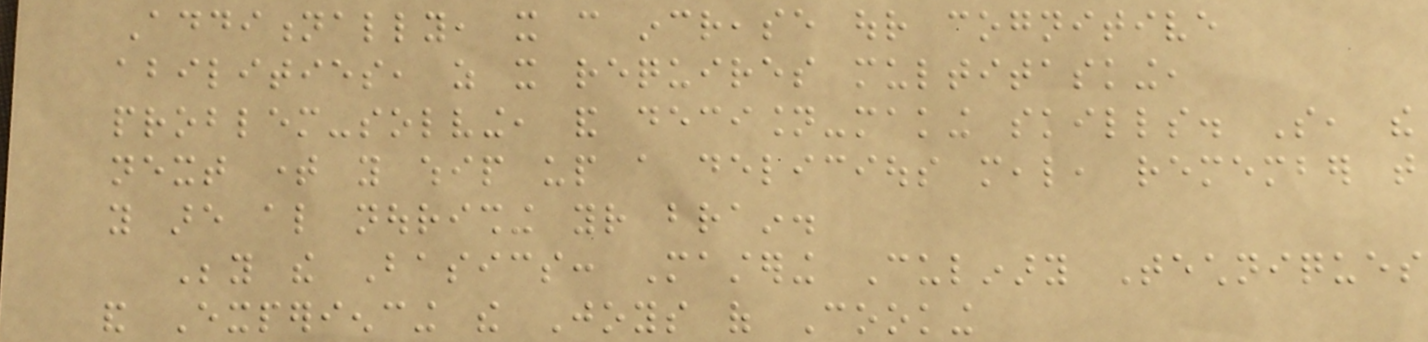Additionally, it can increase our cognitive
abilities, as it requires multitasking,
problem-solving, and decision-making skills. So, the
next time you whip up a delicious meal, remember that
you are also nourishing your brain.
Beyond the Basics: Mastering Culinary Techniques
and Experiencing the Joys of Cooking
